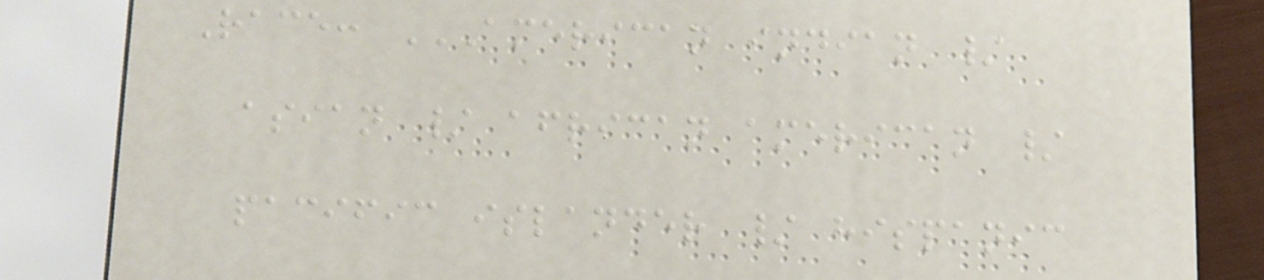Race: AMERICAN INDIAN /
ASIAN / AFRICAN AMERICAN /
PACIFIC ISLANDER / HISPANIC
